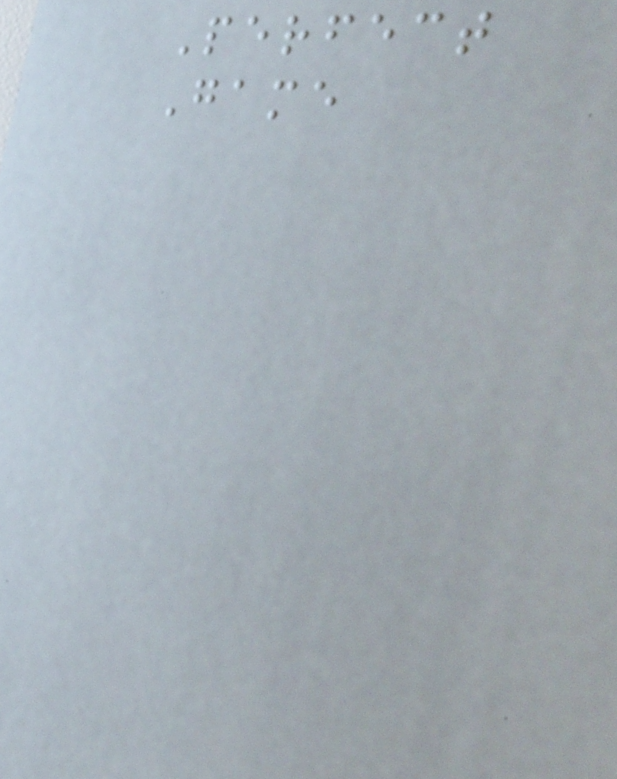Perfect
Game
